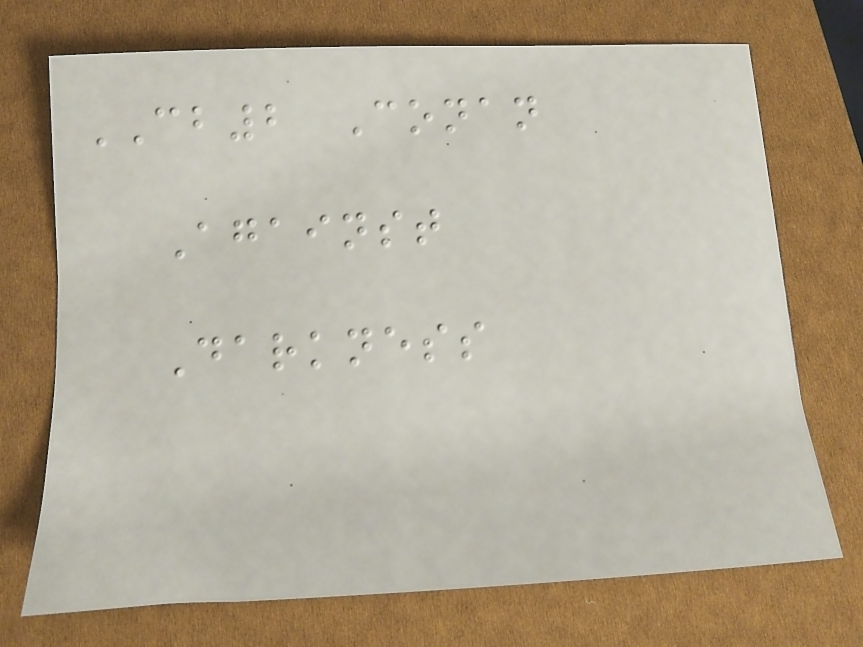CB2 Conan
Against
Darkness
